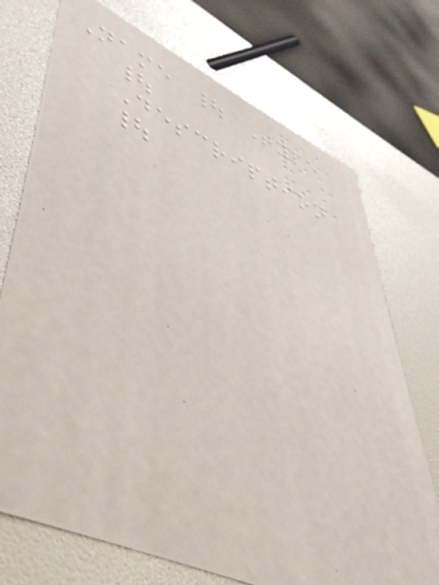Name | Type
|
Description
|
